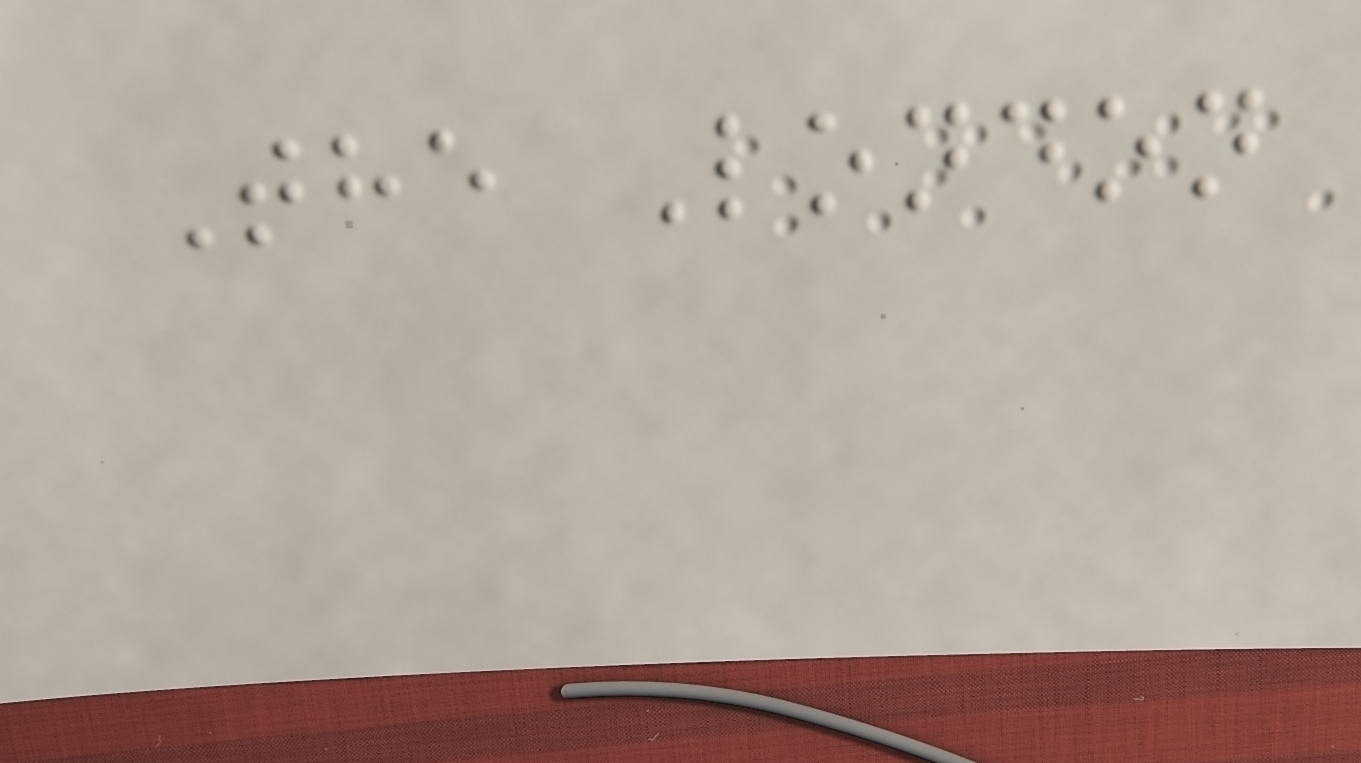The London
